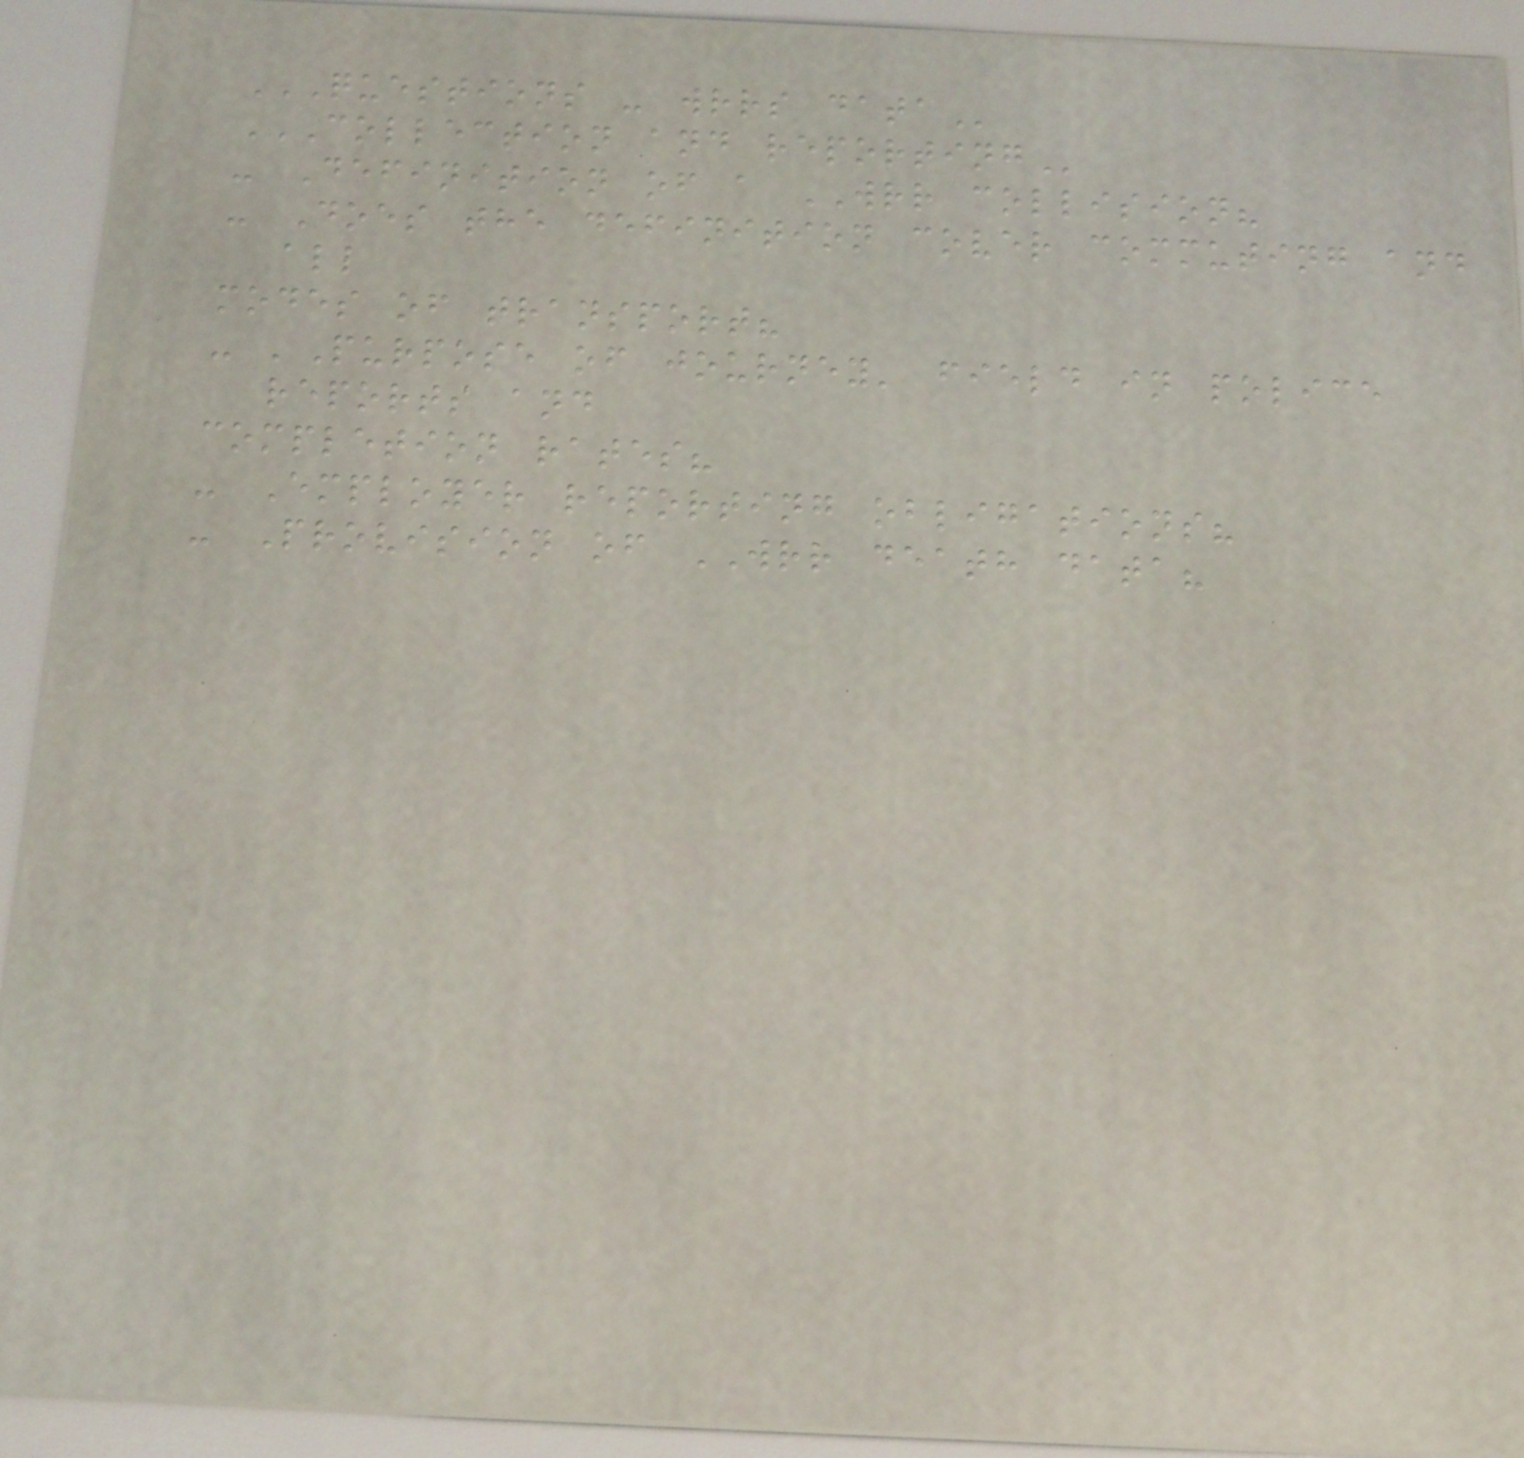QUESTIONS - WRRS DATA
COLLECTION AND REPORTING
- Definition of a WRR collision?
- Does the definition cover commuting and
all
modes of transport?
- 'Purpose of journey' field in police
reports and
completion rates?
- Employer reporting obligations?
- Provision of WRR death data?
